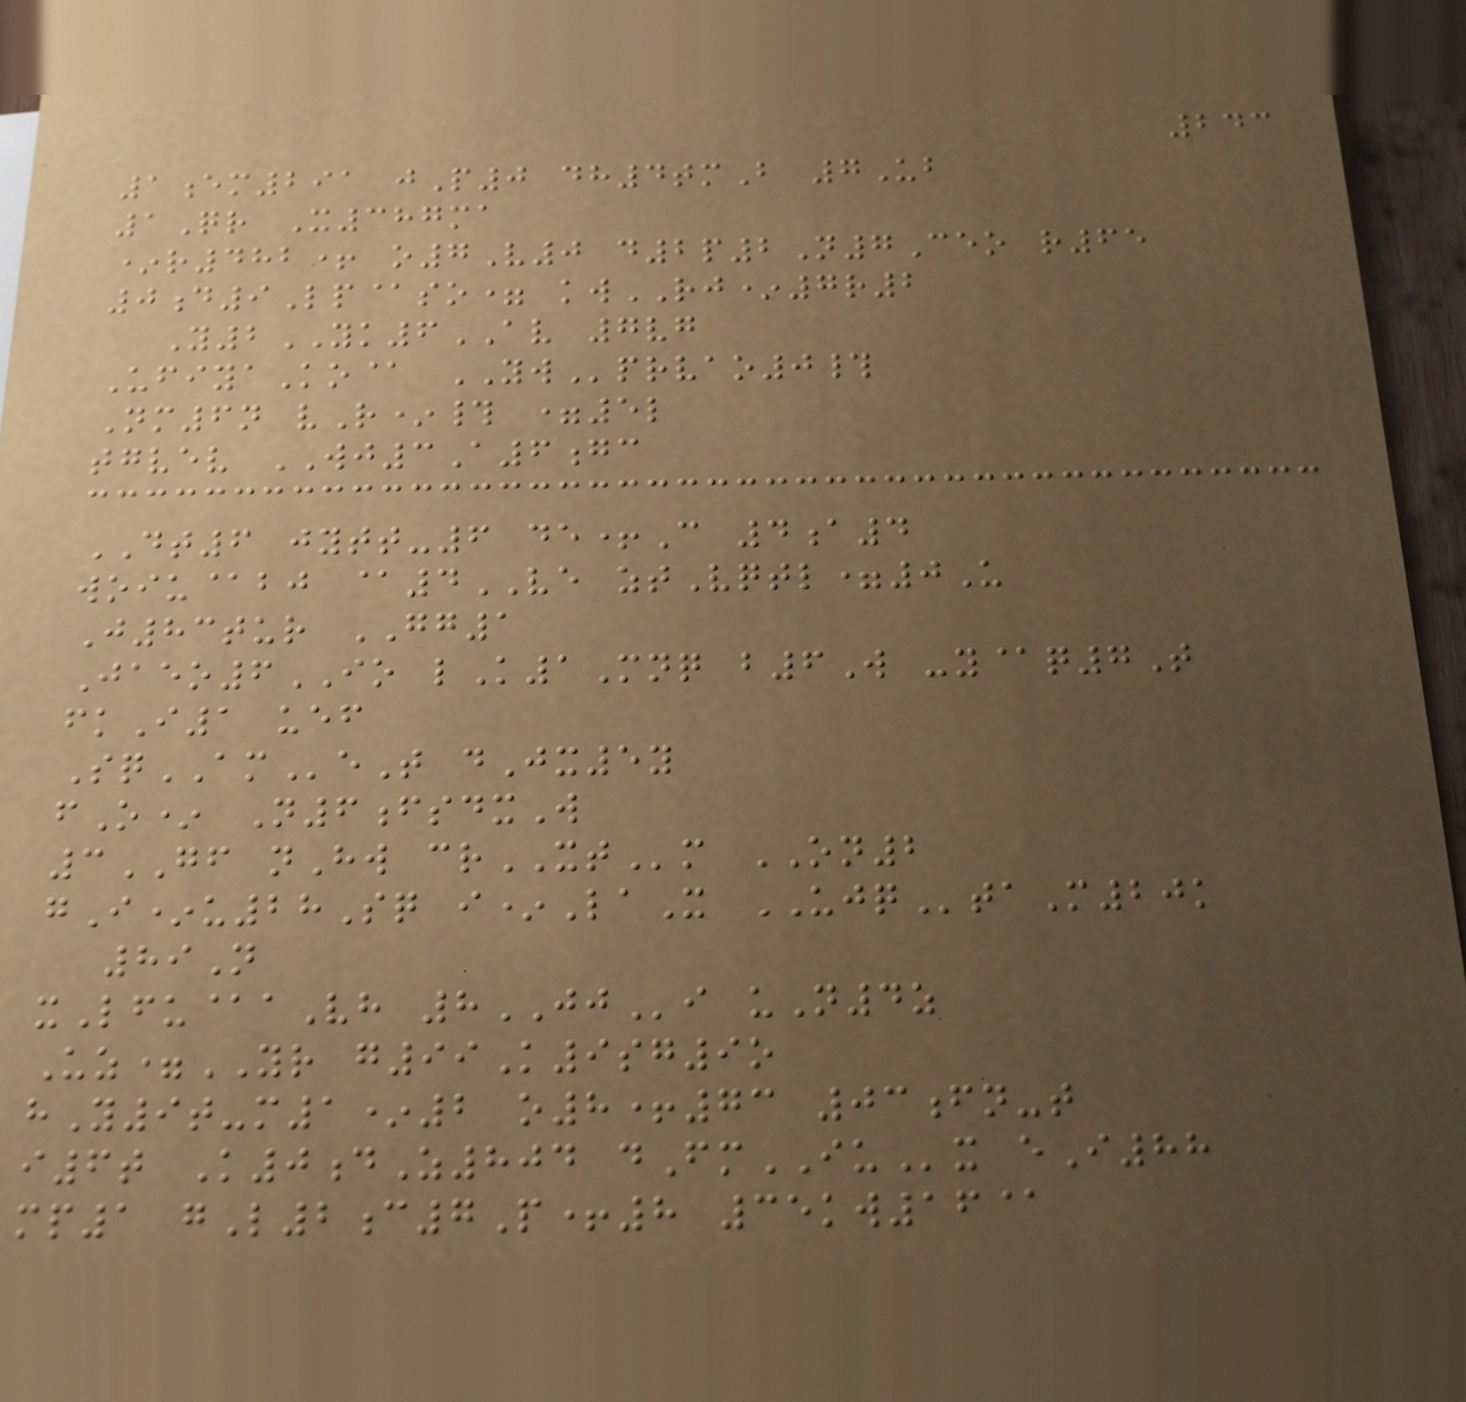243
1em291 jP0 dh4tmB 7Ub
1Qr X387ma
*r482+ o7V0 d2p2N7Ceo r65
0d9Lp@so= kwRJ*7r2
Y2YK6AV 7vg
UfiyaKo@ YWprvao0#
Nm6n vR*# =5l
tgvev WJ3A6gc
DT6 jytt-6 de+C 4a4
woiu@bj @4VE ztVqtl=0U
J83tur GG1
Jaeo6IO lK1Mnq b6W -y@q7T
fkI1 uef
SqAMeT dJx5y
fO* N6fsdxW
3GF nHw crXTm ON2
gI*u28Sq i*LaX UJQtaM20k
89N
xLfu@aVh 8JJi uN4z
Uz=YR g99K9sg9o
hY9t-m1*2 o8+73 03fn-t
i6t K0dZ804 dFmIUx eI88
mp1 gL2c7P+8 35kw16@
